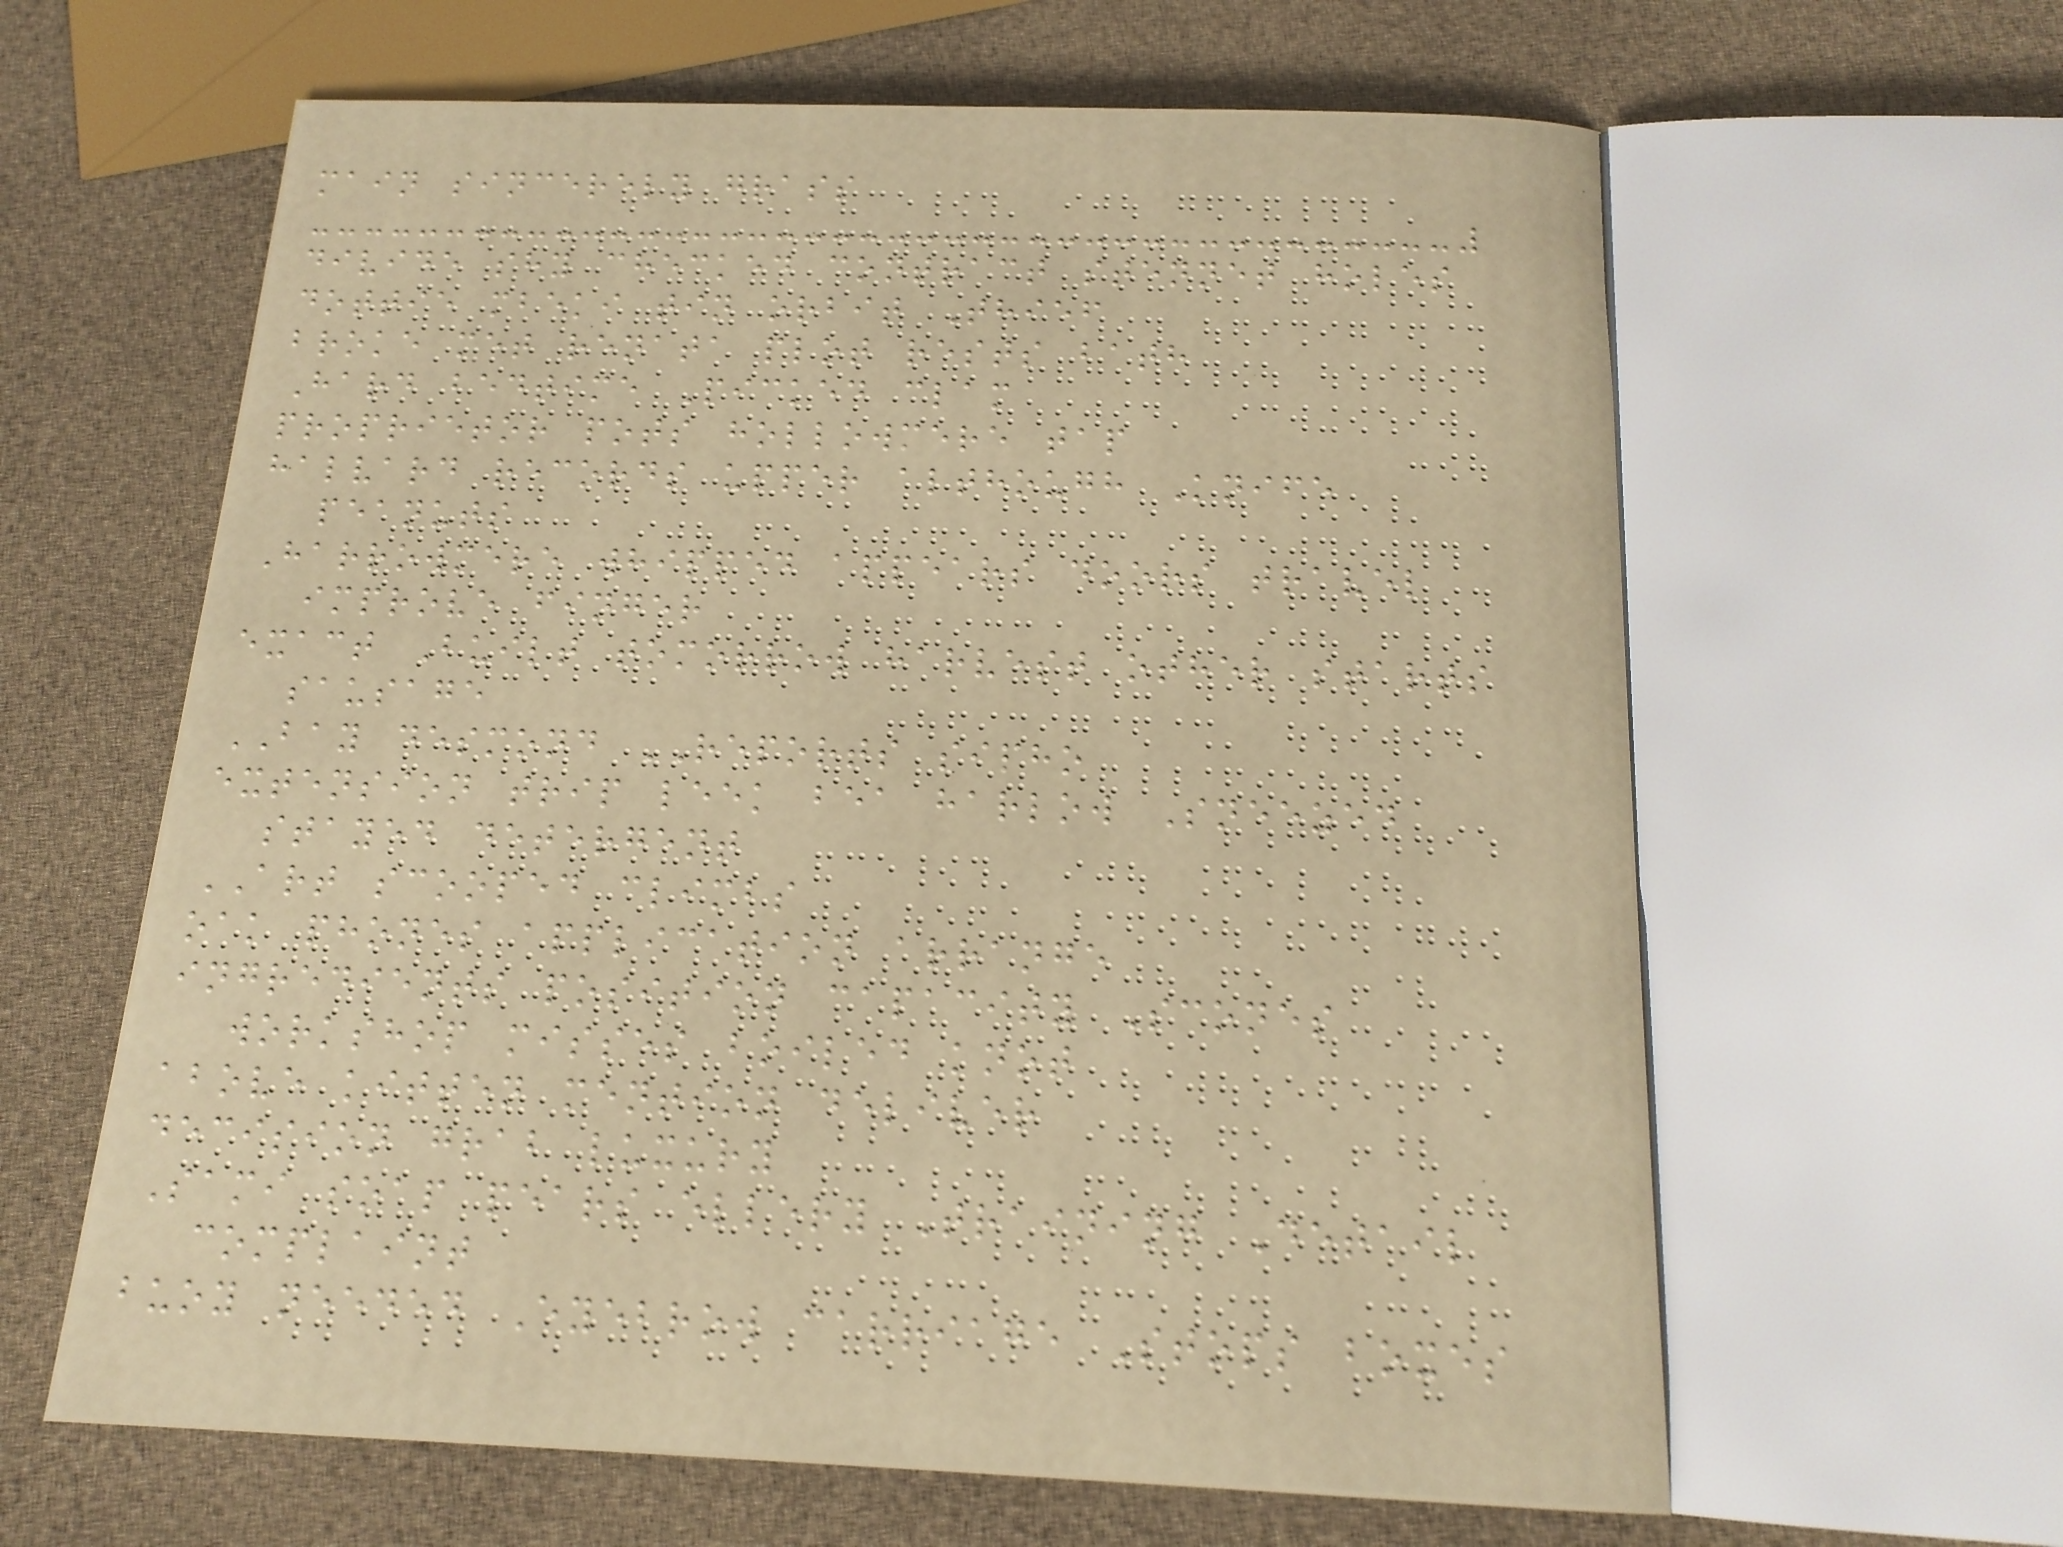main sincerely grass
divide shy checked contract stennet holes
dottie mbeki tin orbit Thief
broke met renata plot rests bath
Hard bedtime Picked clam
proprietor pots hollowmere tap
halvard records upper although Knife
peanuts
Harrowmere whipped appears doors travel
improve finger
exact Built tomorrow harvest other starts
sausage
BAY desmond REPORTS sipho
extension trip leek bea harlow Sneezed
stayed detergent
ART scooped climbs
oak phones application arrange
ingredients position capacity Scones
workshop misses boiled knot
above kitten mention deliver
decision grab luxury
Sami soap pears ellery Training Detail
complaint
buoy needed Eyebrow carriage Stops boxes
